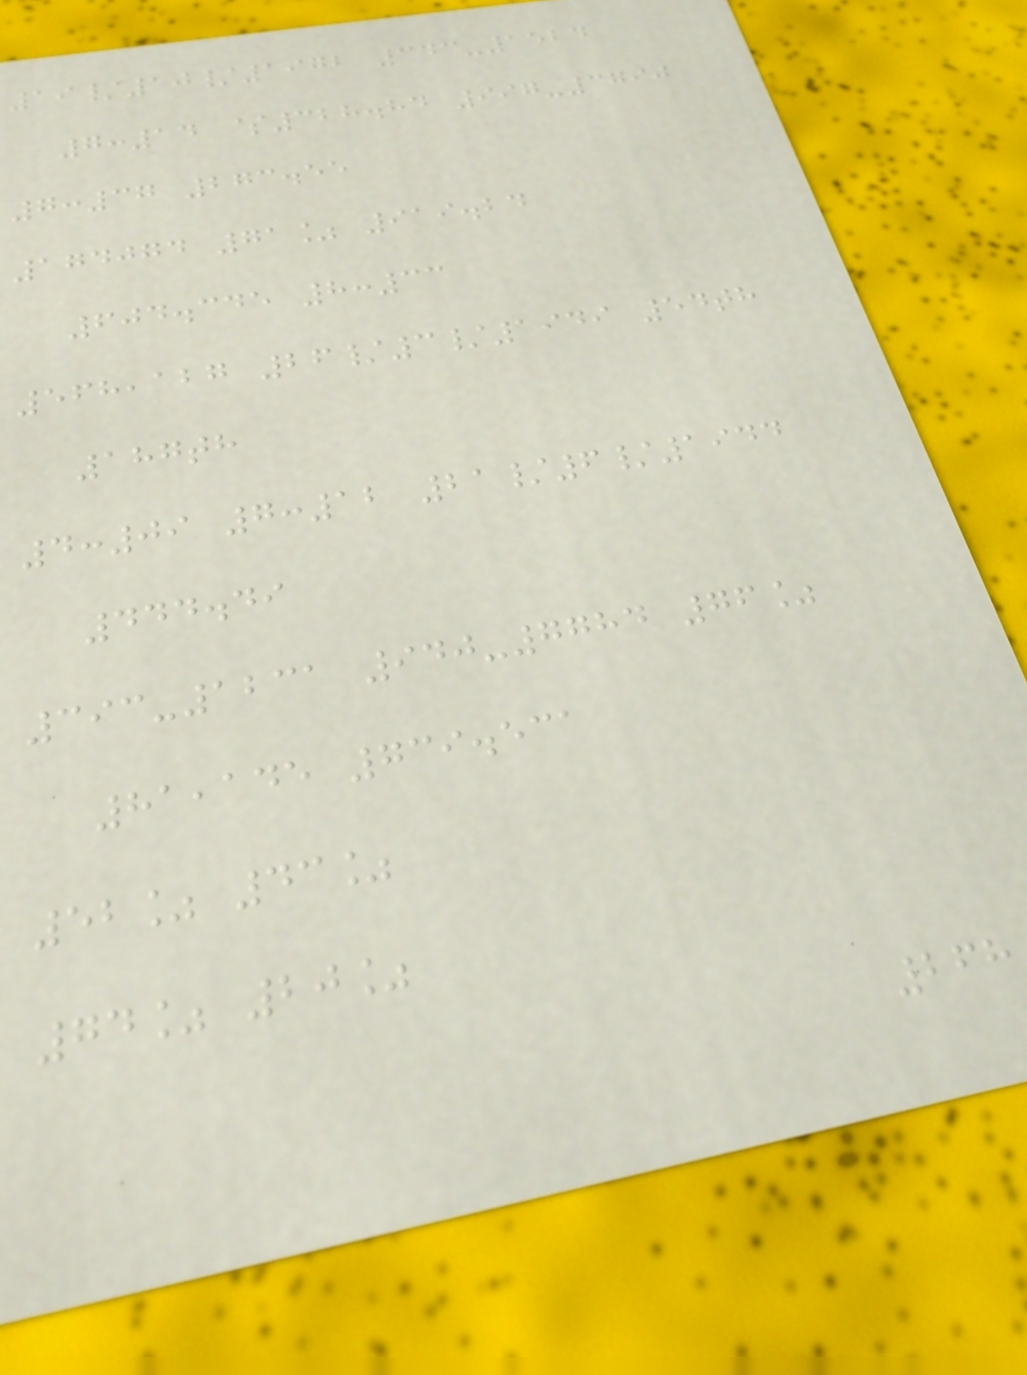19/10/1972 343-1524
7:14 $328.84 997-3790
7:37 273.55
174074 71% 919.24
604.345 8:33
568,127 26/3/1949 54th
187th
4:09 7:12 21/6/1944
444.49
393-1231 940-7784 76%
81,145 739.531
52% 43%
74% 20%
268
